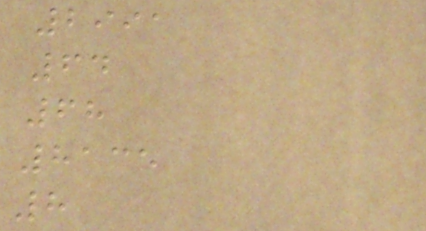2991
64
68
8135
8
